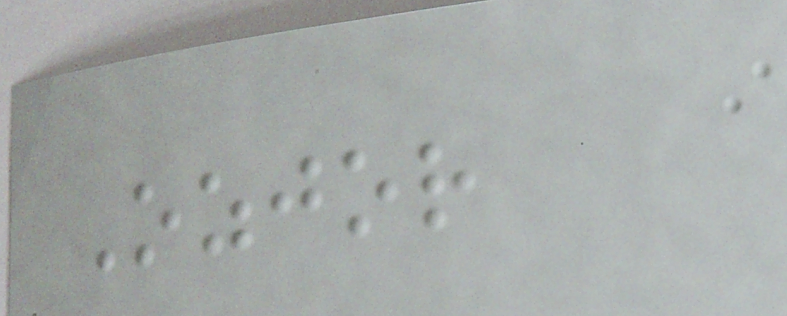Ozjor
